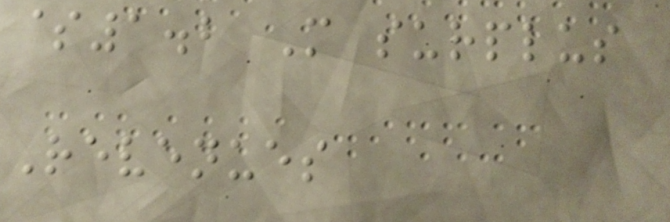$1.2 M surplus
Revenues
